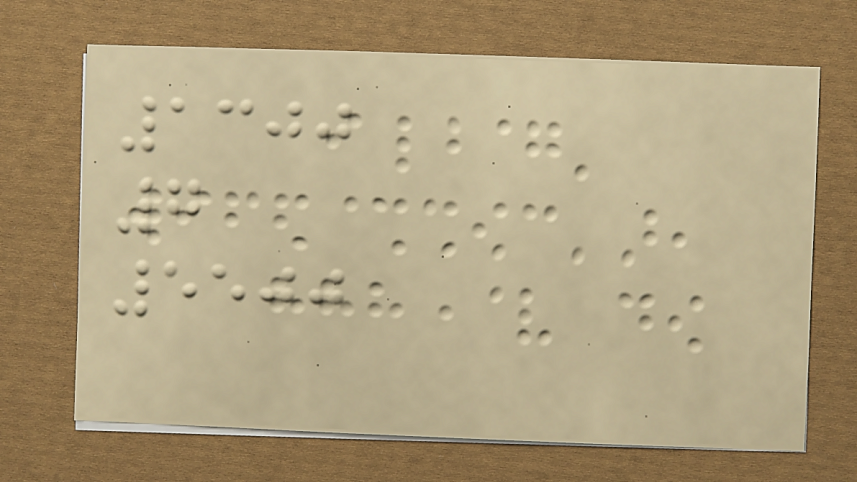1300
7
5500
